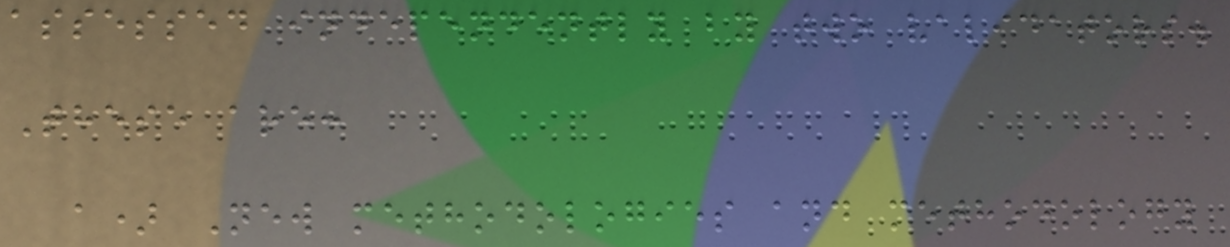assessed independently by two validators.
These are:
a) New methodologies and methodology
